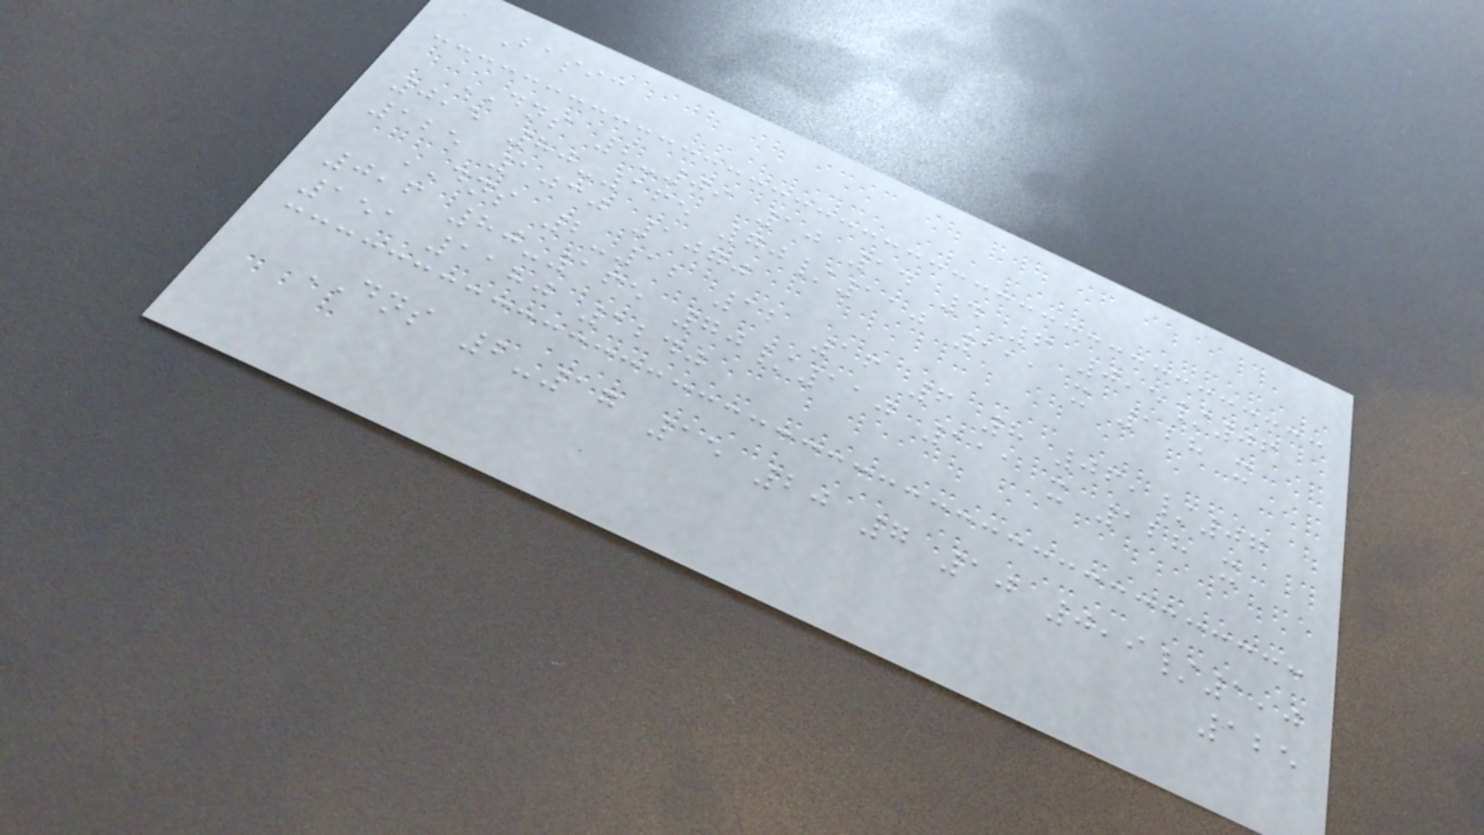Basic
DNS 2-09 10 14 4 6 0,5/06
0,5 80-165 70/110 111 x 128 x
125 1030 1070
DNS 2-12 12 16 6 8 06,/07
0,6 80-165 70/110 111 x 128 x
151 1180 1240
DNS 2-17 15 20 7 10 0,9/1,0
125
